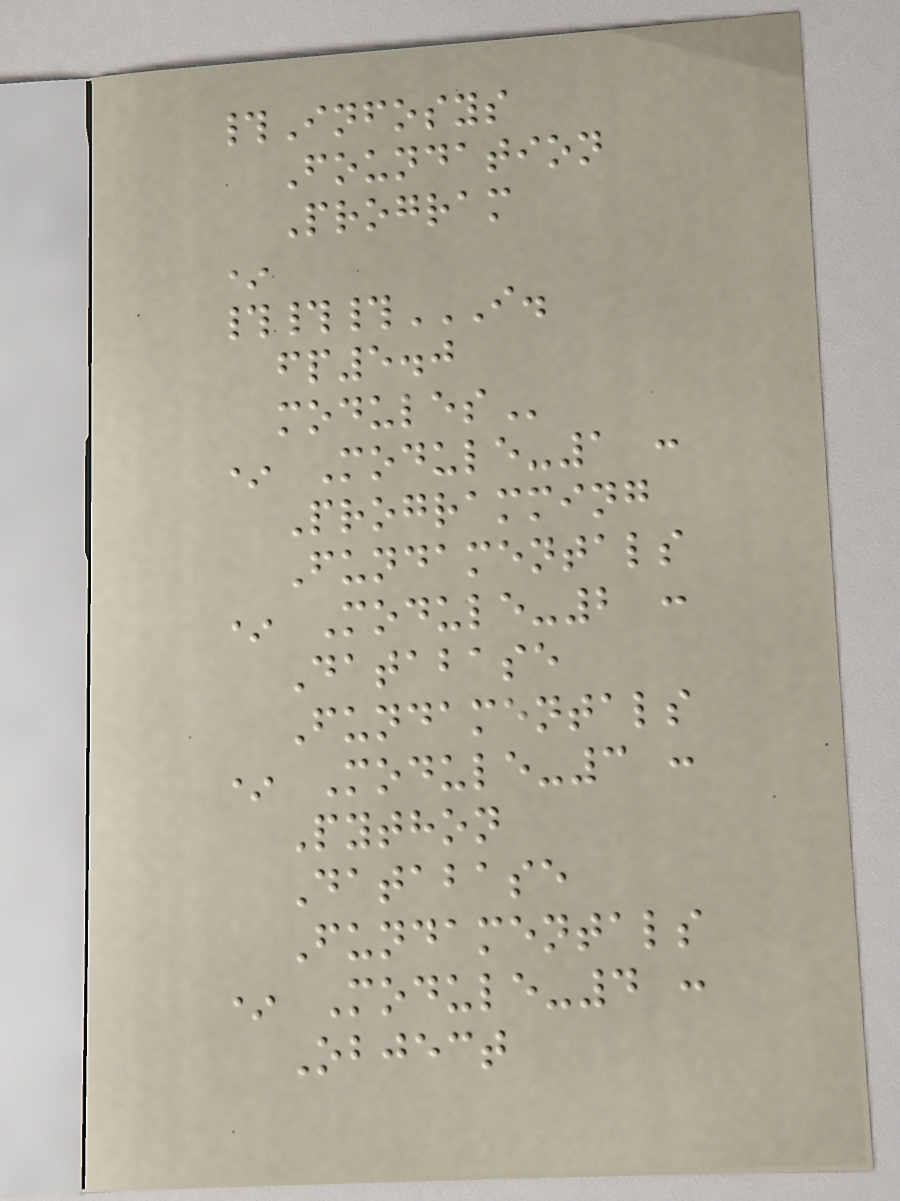#Infosys
Foundation
Program
*
###I.
FP5.0
MODULES
* Module-1 :
Programming
Fundamentals
* Module-2 :
Database
Fundamentals
* Module-3 :
Python
Database
Fundamentals
* Module-4 :
Object
